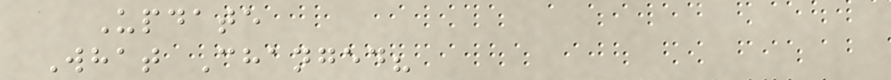Update
What Changed?
